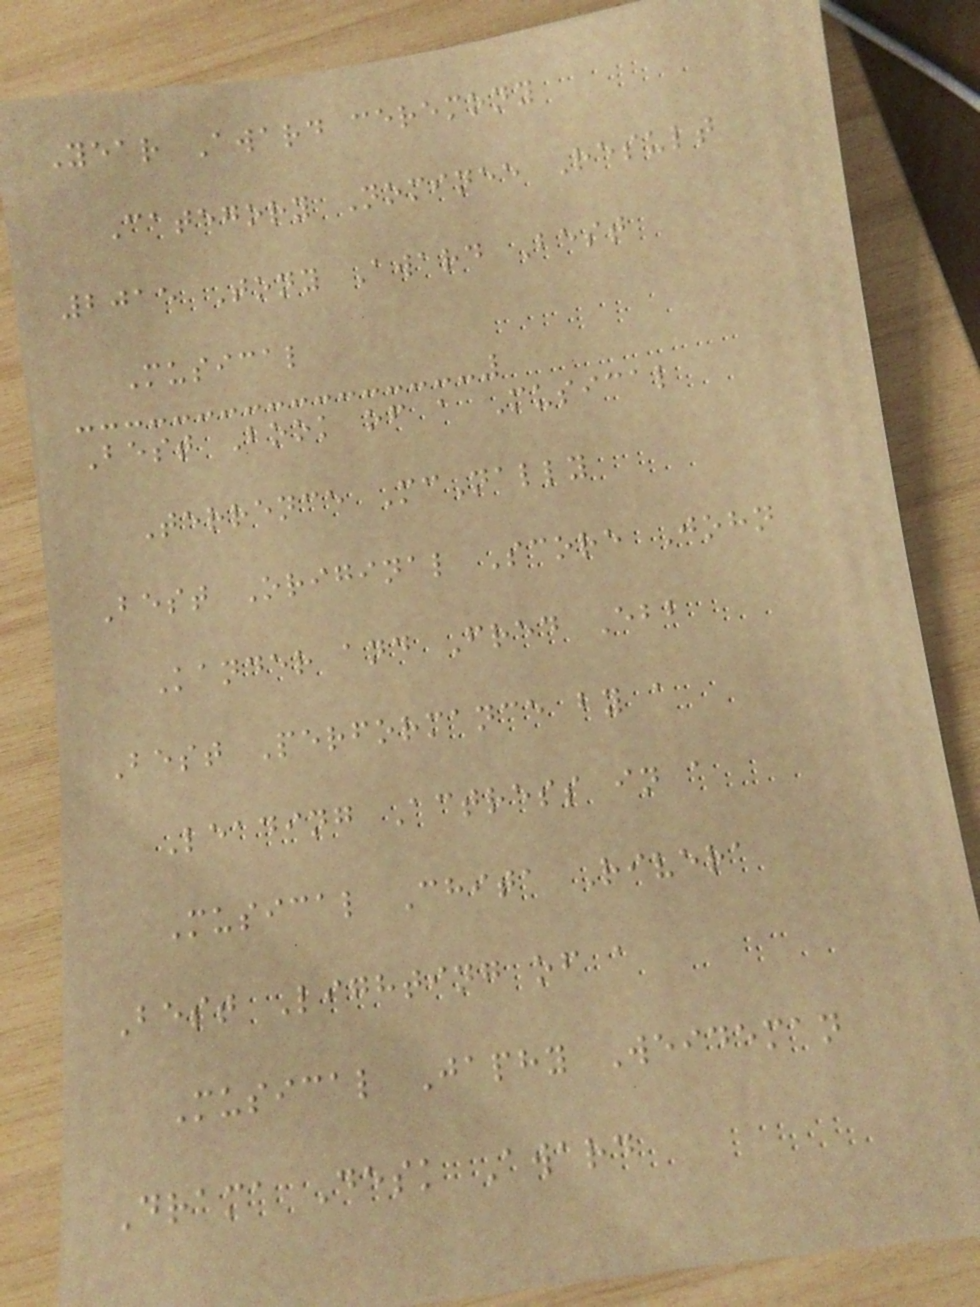Year Award ceremony
Category Nominee Result
2015 Tony Award Best
Musical
Best Book of a Musical
Terrence McNally
Best Original Score John
Kander and Fred Ebb
Best Performance by a
Leading Actress in a
Musical Chita Rivera
Best Lighting of a
Musical Japhy Weideman
Drama Desk Award
